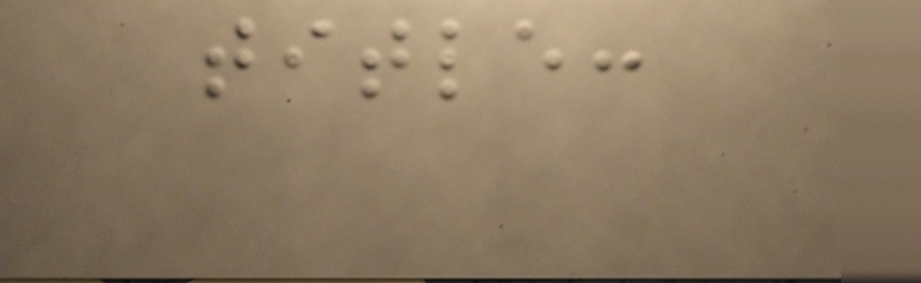title:
